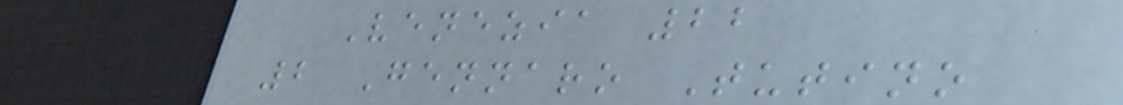Venezia 22
2 Gennaro Tutino
